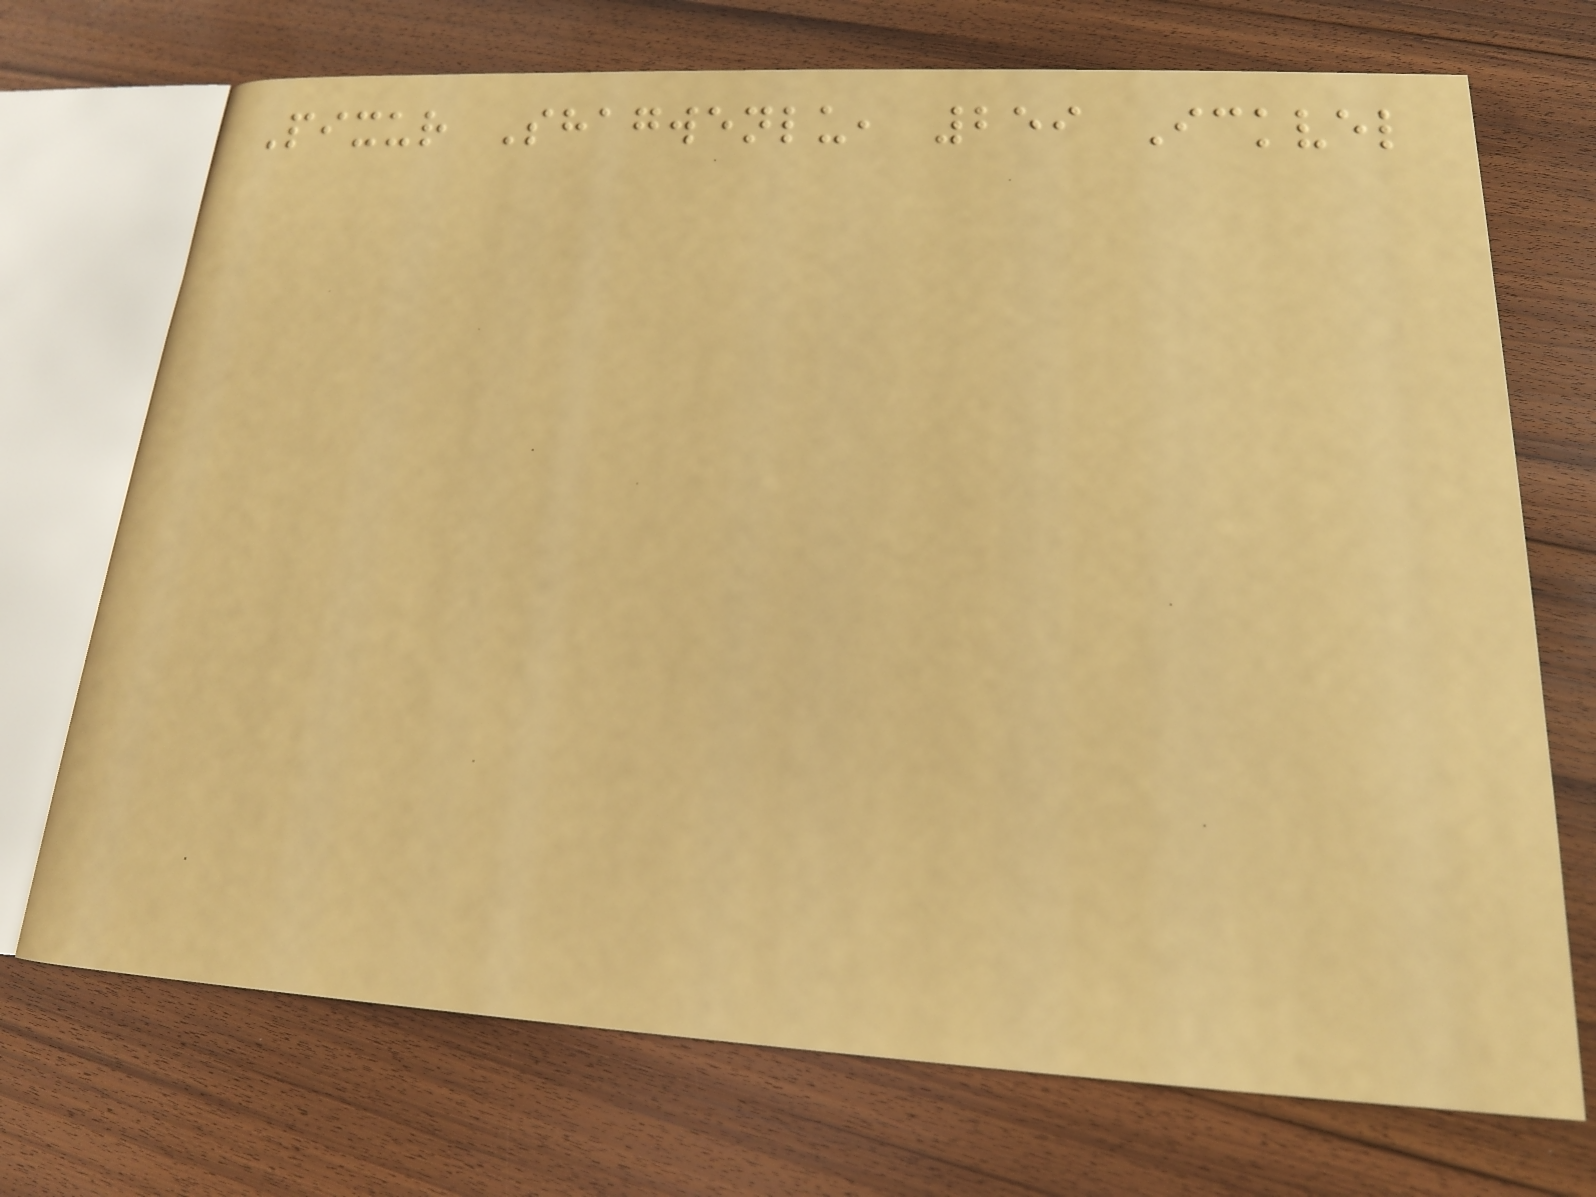Pixur Shagwenlu, 259 Ickvel
